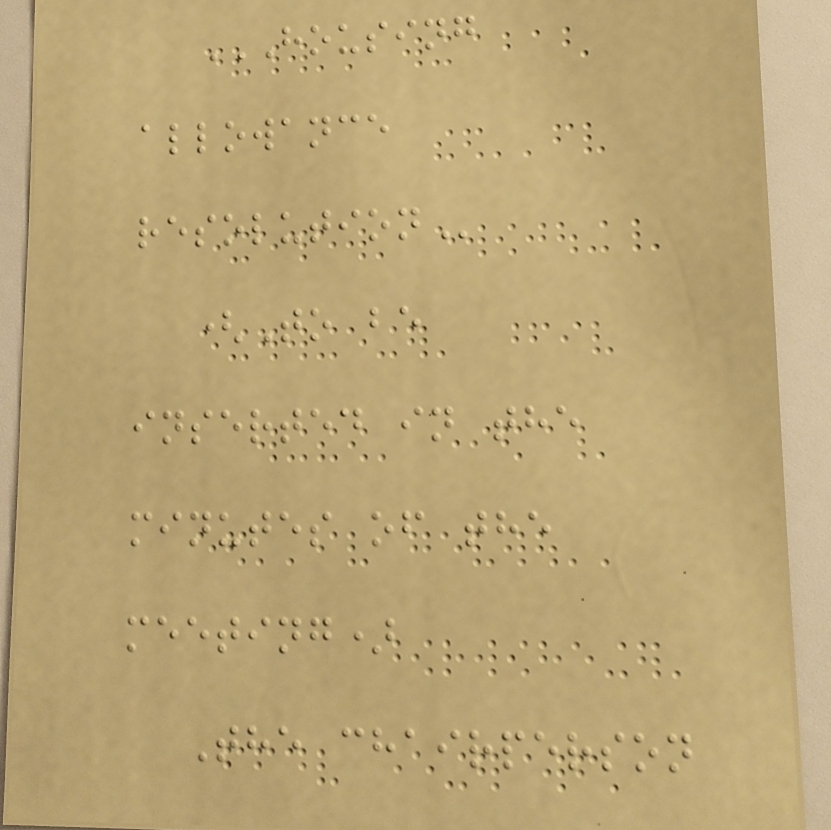HOUSING
ALLOWANCE
RESOLUTION
(To be
inserted in the
minutes of the
meeting)
The chairperson
